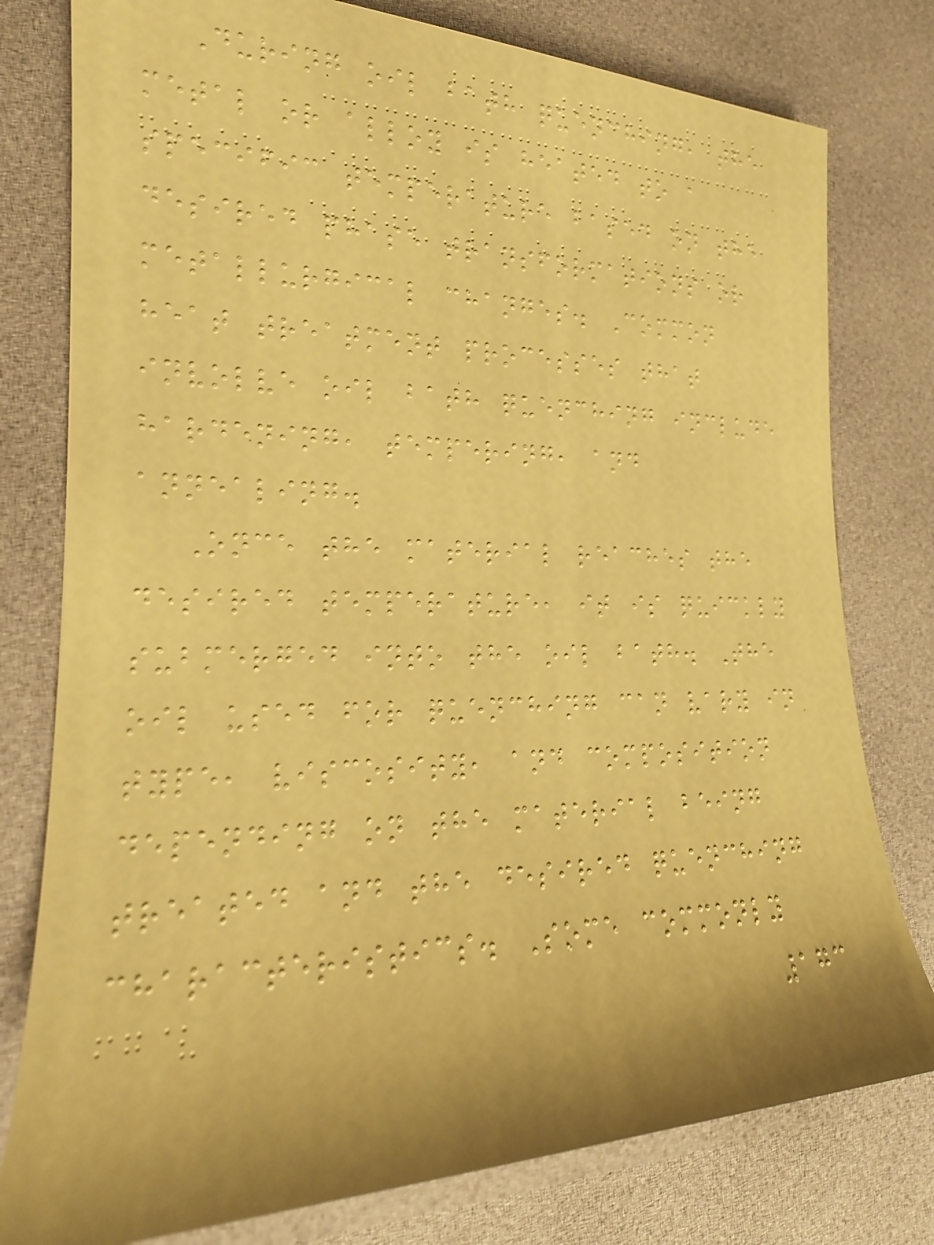During oil bath quenching, the
metal or alloy is heated to a
specific temperature based on the
desired phase transformations or
metallurgical changes. Common
heat treatment processes that
involve oil bath quenching include
hardening, tempering, and
annealing.
Once the material reaches the
desired temperature, it is quickly
submerged into the oil bath. The
oil used for quenching can vary in
type, viscosity, and composition
depending on the material being
treated and the desired quenching
characteristics. Some commonly
173
